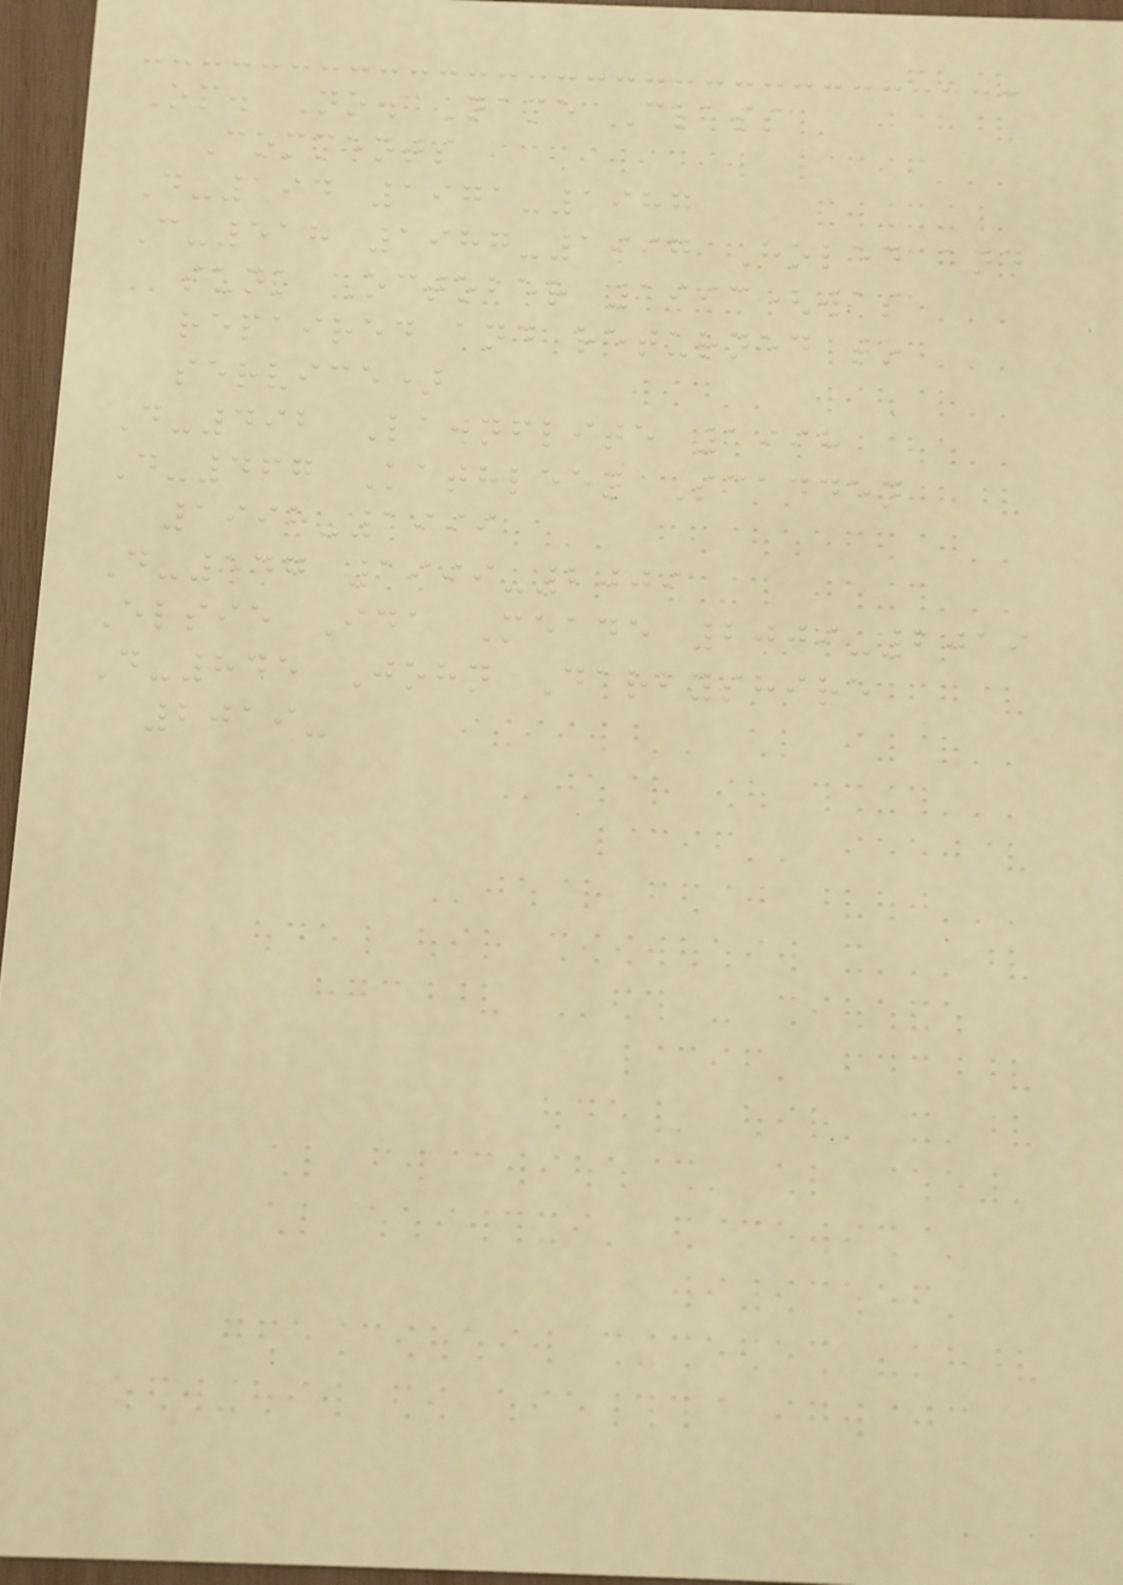Op. No. Name Class
Comments
D-194 1971-1987
C-518 1987-1997 Holed and
sunk October 1993(was
repaired and returned to
service)
D-492 Lawnflite 1998
D-467 Kathleen Scadden
1998-1999
D-547 1999-2009
Elsie Ida Meade 2009-2019
D-845 John Darbyshire
2019-
